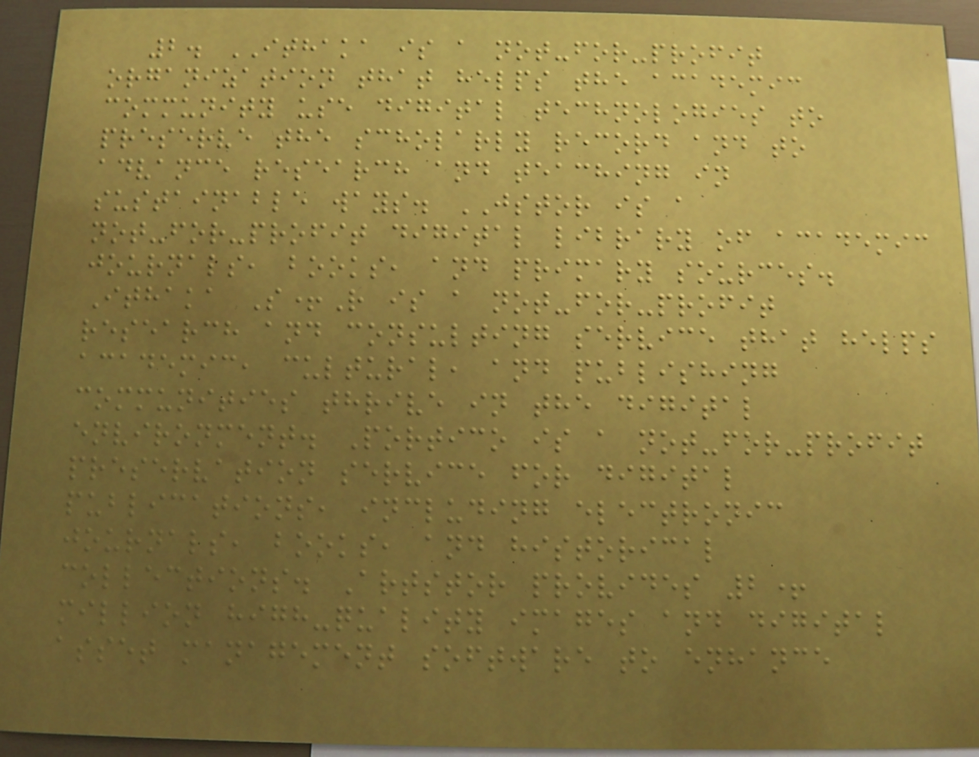2. ITHAKA is a not-for-profit
organization that helps the academic
community use digital technologies to
preserve the scholarly record and to
advance research and teaching in
sustainable ways. JSTOR is a
not-for-profit digital library of academic
journals, books, and primary sources.
Ithaka S+R is a not-for-profit
research and consulting service that helps
academic, cultural, and publishing
communities thrive in the digital
environment. Portico is a not-for-profit
preservation service for digital
publications, including electronic
journals, books, and historical
collections. Artstor provides 2+
million high-quality images and digital
asset management software to enhance
